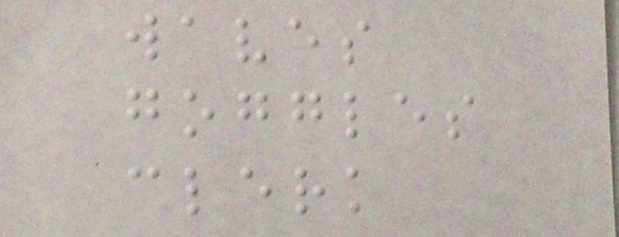waves
goggles
clerk
